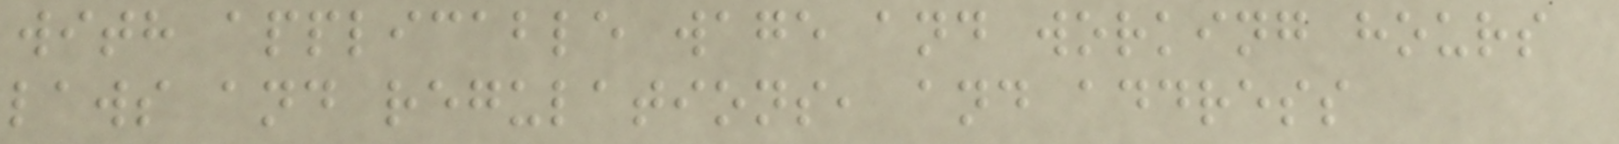with applicable wage and working hours
laws and regulations, and address
